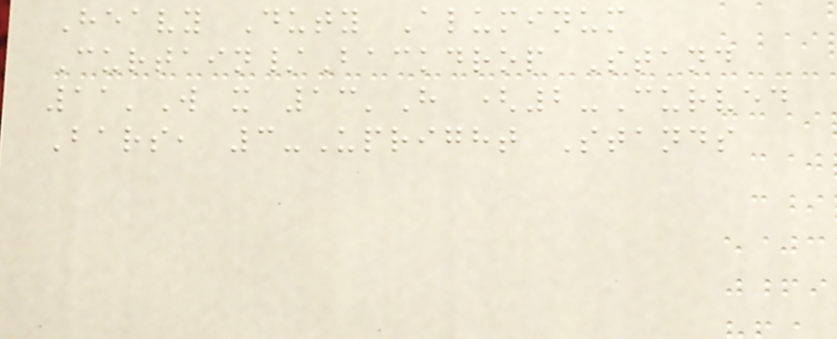Heavy Duty Aluminum
Curtain/Backdrop Stand
11'W x 13'H (2-Curved
Bars, 3-Upright Stands
